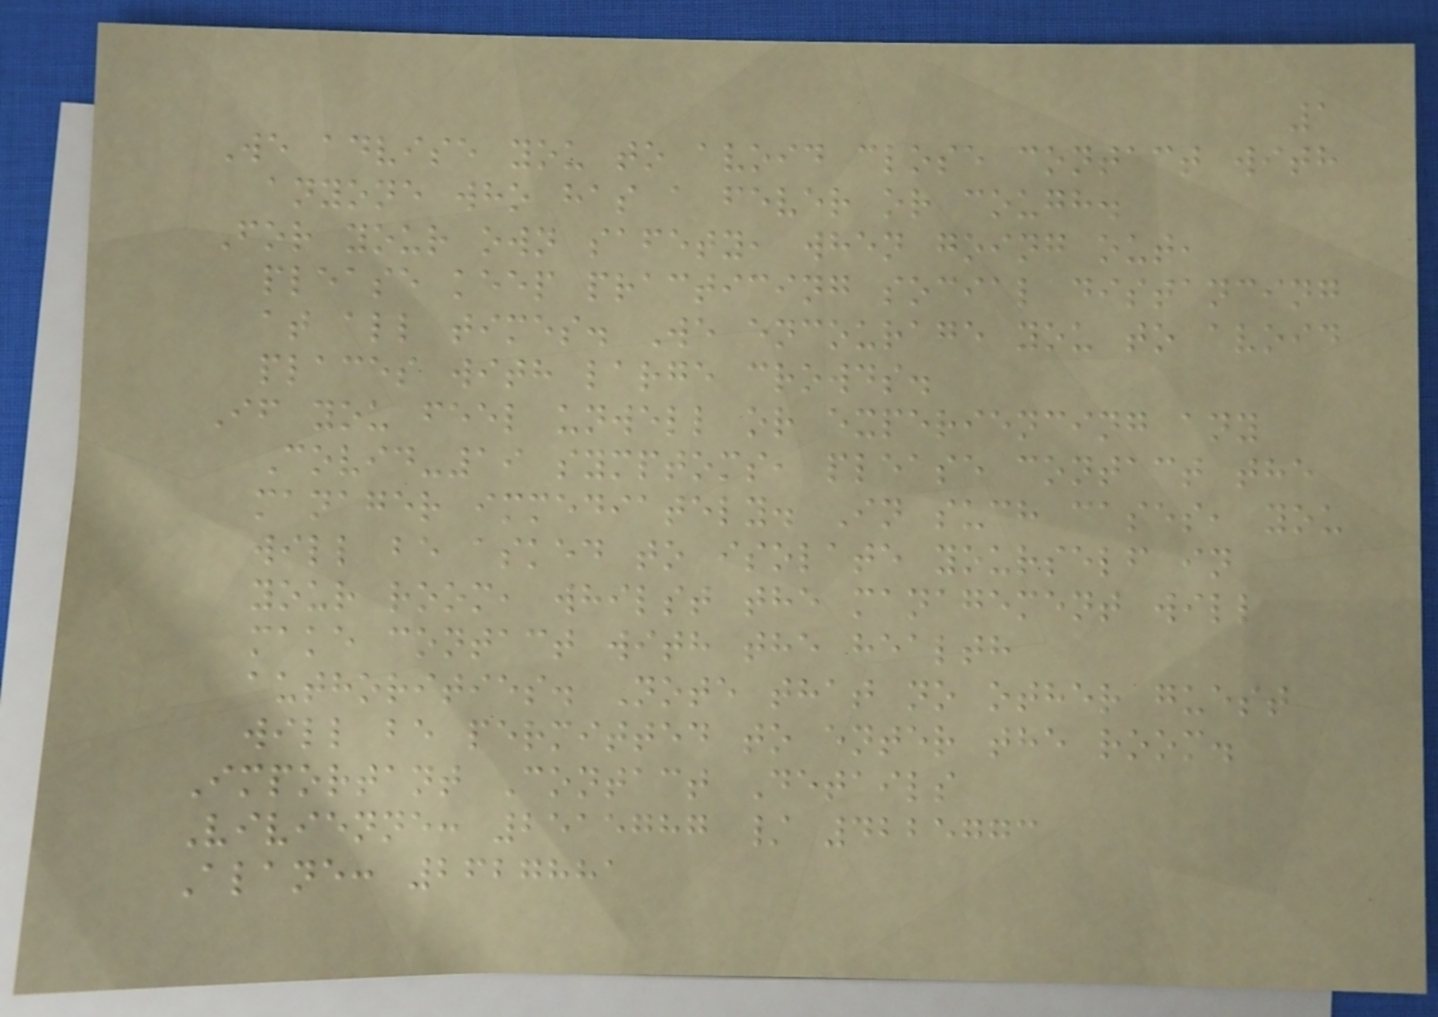1
We advise you to avoid close contact with
anyone who has a fever or cough.
For your own safety, when going out,
please keep practicing social distancing
at all times. We encourage you to avoid
places with large crowds.
If you feel unwell or experiencing any
Covid-19 symptoms, please contact the
manager immediately. In such cases, you
will be asked to isolate yourself in
your room, whilst the management will
make contact with the health
authorities. Note that no other guest
will be permitted to enter the room.
Important Contact Details
Vivienne: 2515787 / 4225773
Alane: 2627881
